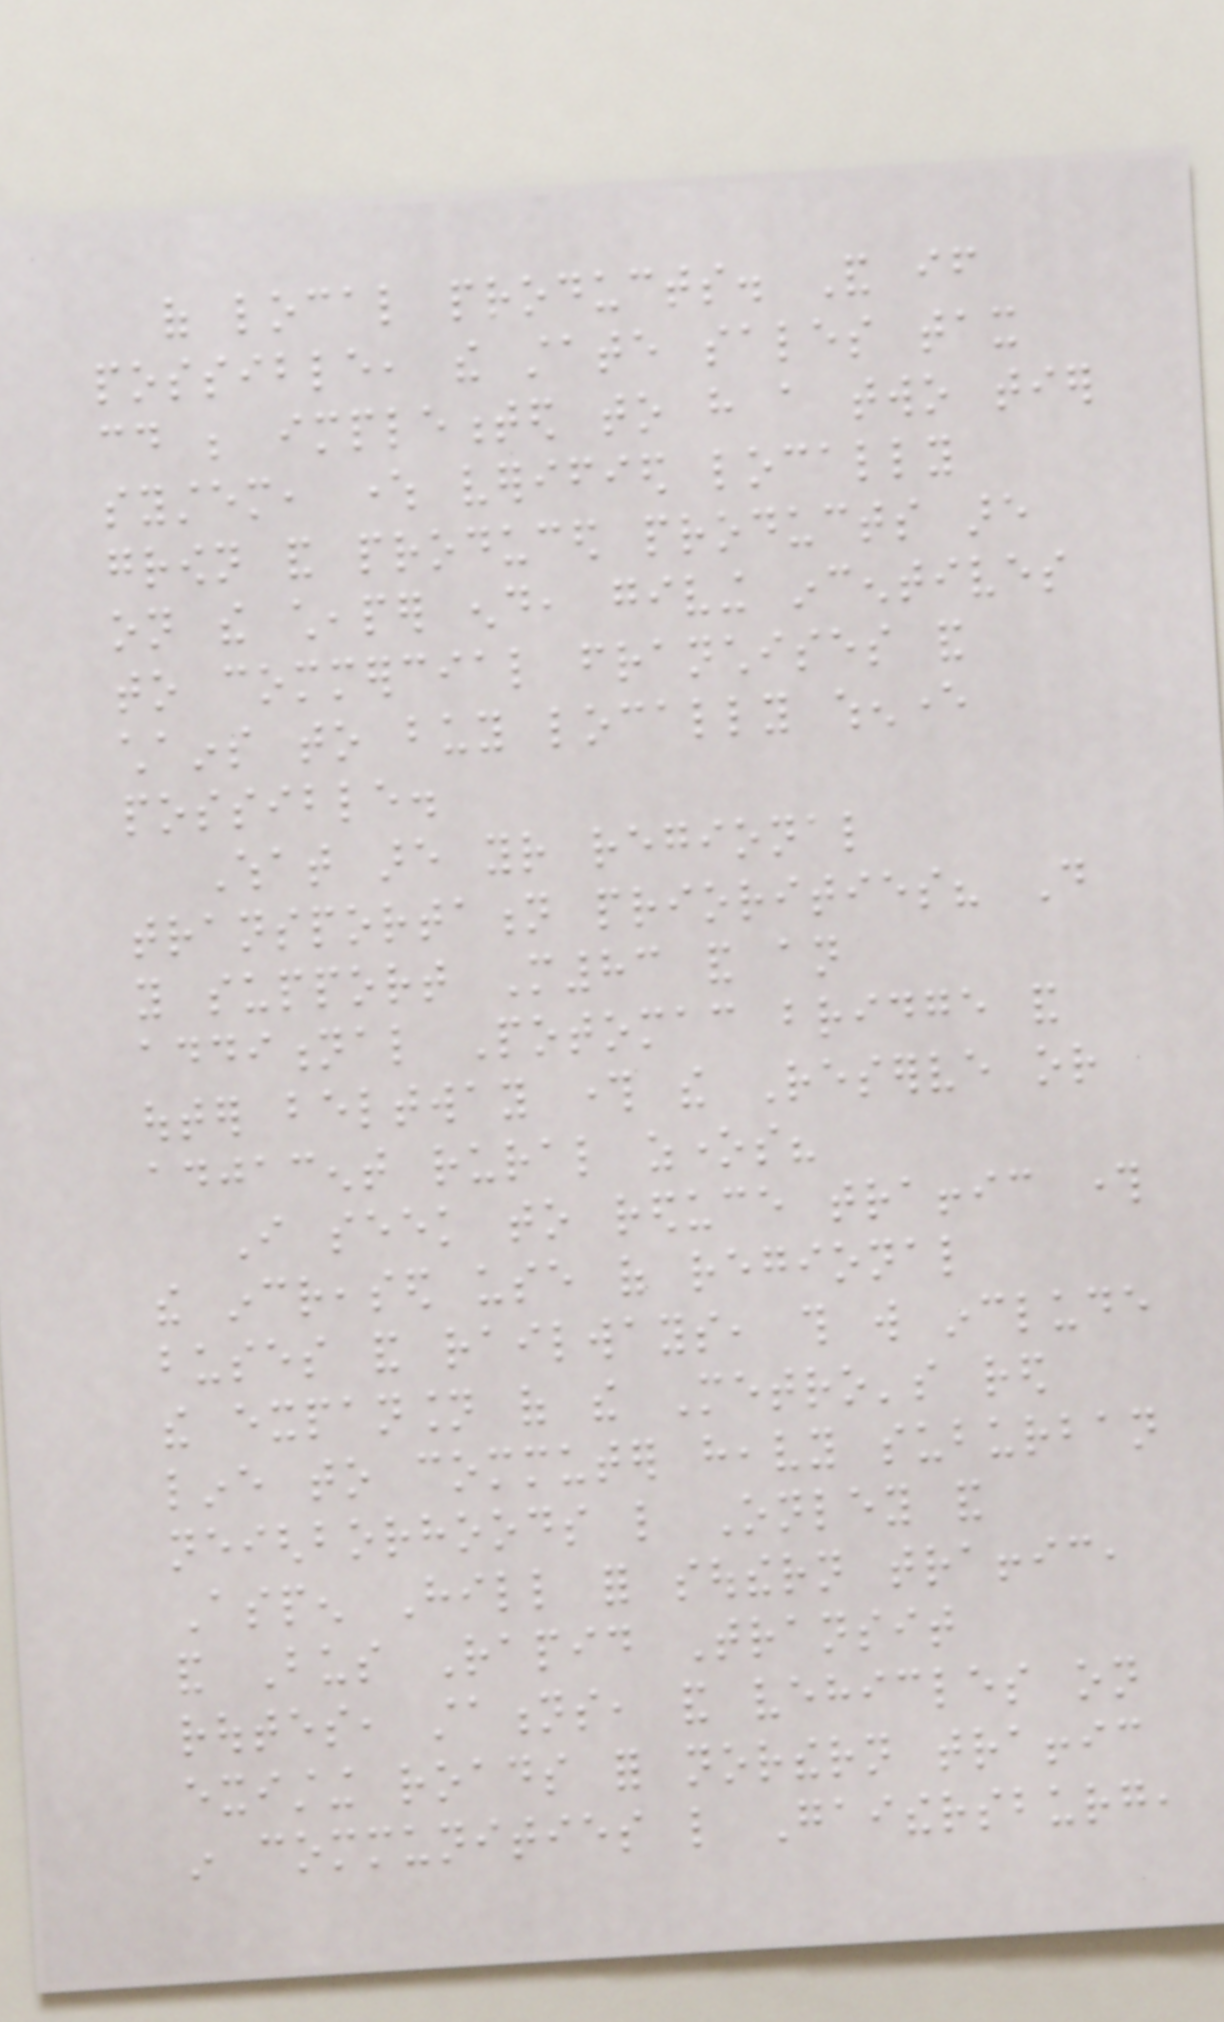of local products. And if
possible, the state sales tax
could be implemented to have a two tier
system, where verified locally
grown and produced products are
on the cheaper end, giving incentives
to commercial franchises and
chains to buy locally whenever
possible.
What are your regional
transportation priorities? Do
you support M83 and an
additional Potomac bridge and
outer beltway through the Reserve or
adjacent rural zones?
I seek to reduce traffic through
the increased use of regional
buses and railways, this will include
the expansion of the Metro's red
line to commuter heavy suburban
neighborhoods like Onley and
Aspen Hill for southern traffic,
and Bus Rapid Transit
routes, stations, and vehicles on
existing roads for northern traffic
in communities like Gaithersburg,
